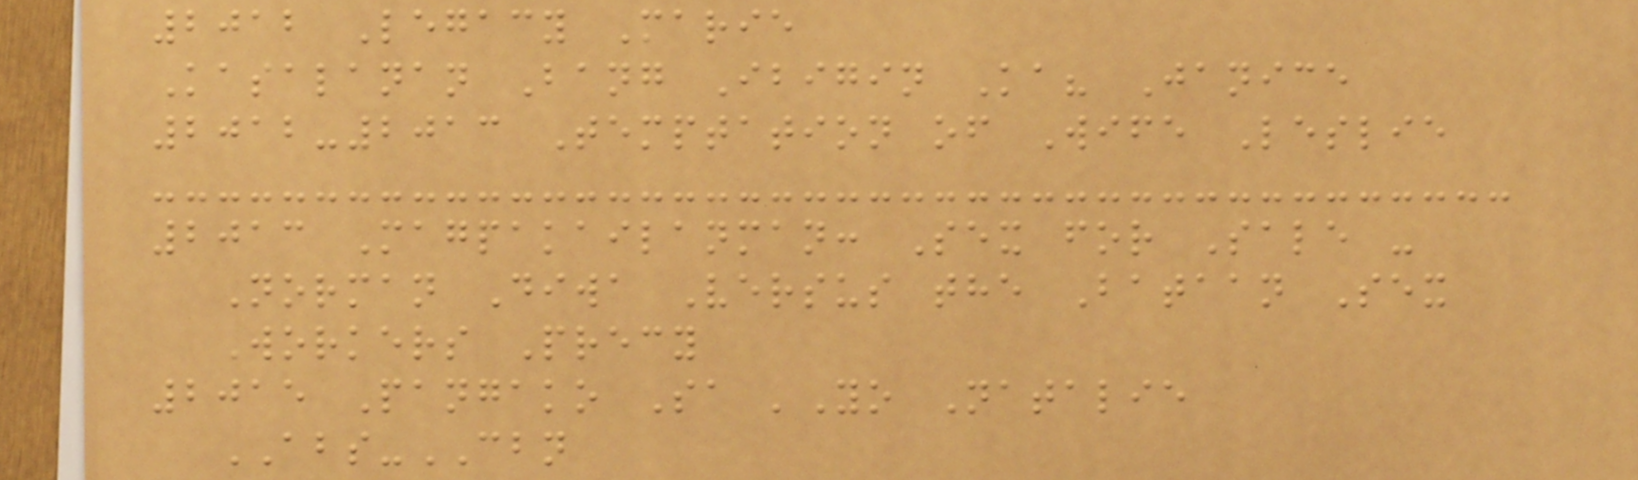2012 Legacy Marie
Kasalanan Bang Ibigin Ka? Janice
2012-2013 Temptation of Wife Leslie
2013 Magpakailanman: Sex for Sale -
Norman Diwa Versus the Bataan Sex
Workers Precy
2015 Pangako Sa 'Yo Natalie
ABS-CBN
